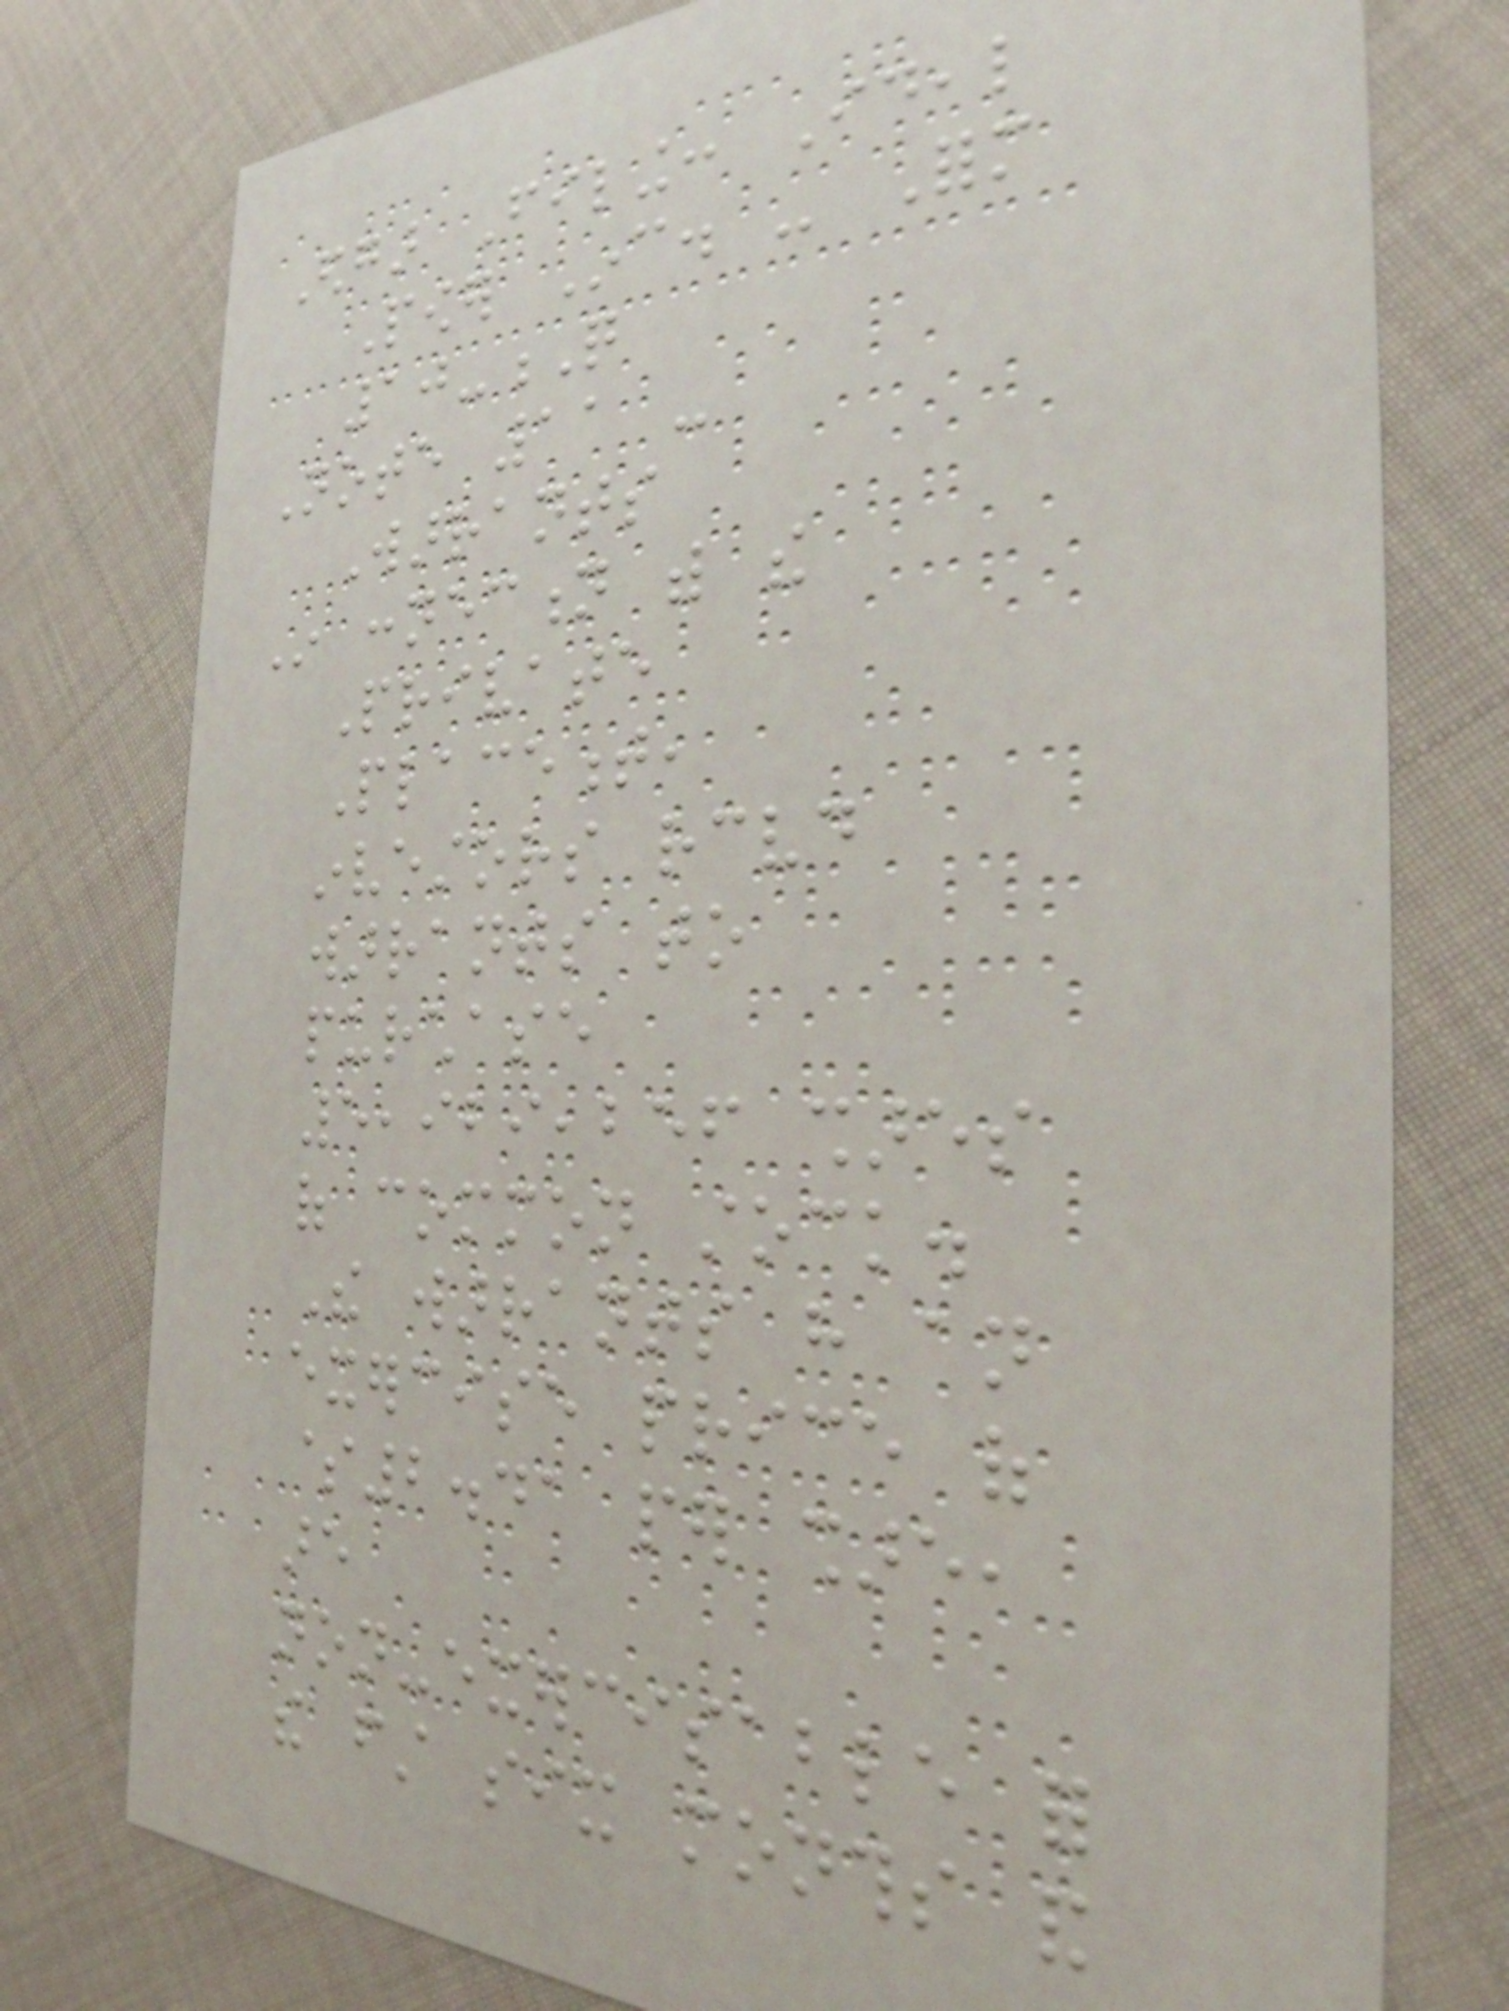Edgar Filing: Ideal
Power Inc. - Form
10-Q
Note 11 -
Warrants
In connection with the
Private
Placement,
investors received
warrants to
purchase
5,929,256 shares
of common stock.
The warrants have an
exercise price of
$2.41 per share,
are
non-exercisable for
the first six months and
